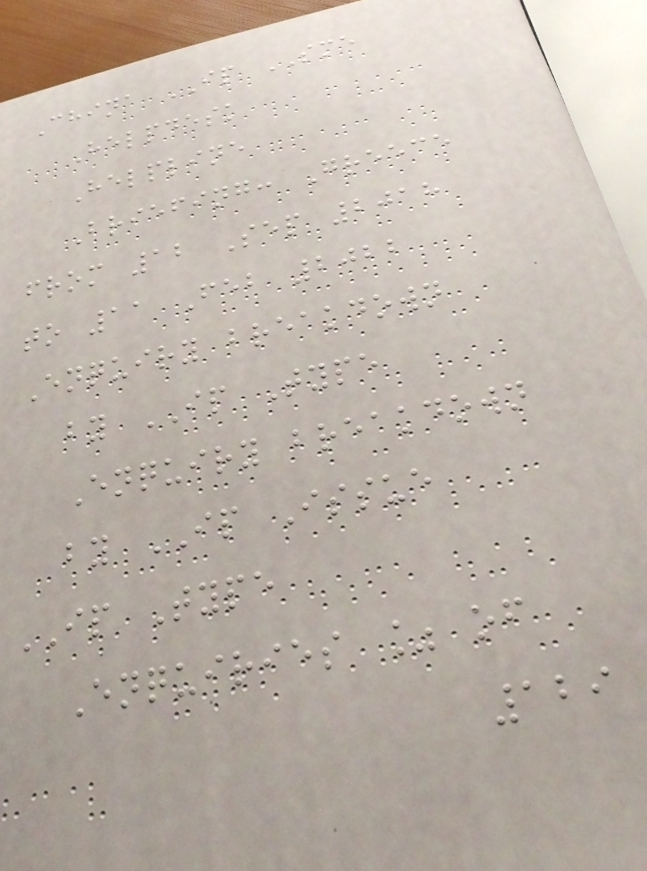China IP SME
Helpdesk
Helpline
Briefing: Greece
from 12 Sep 2018
to 11 Feb 2022
Enquiry breakdown
by IP Type
Enquiry breakdown
by IP Issue
IP Type
Enquiries % of
129
